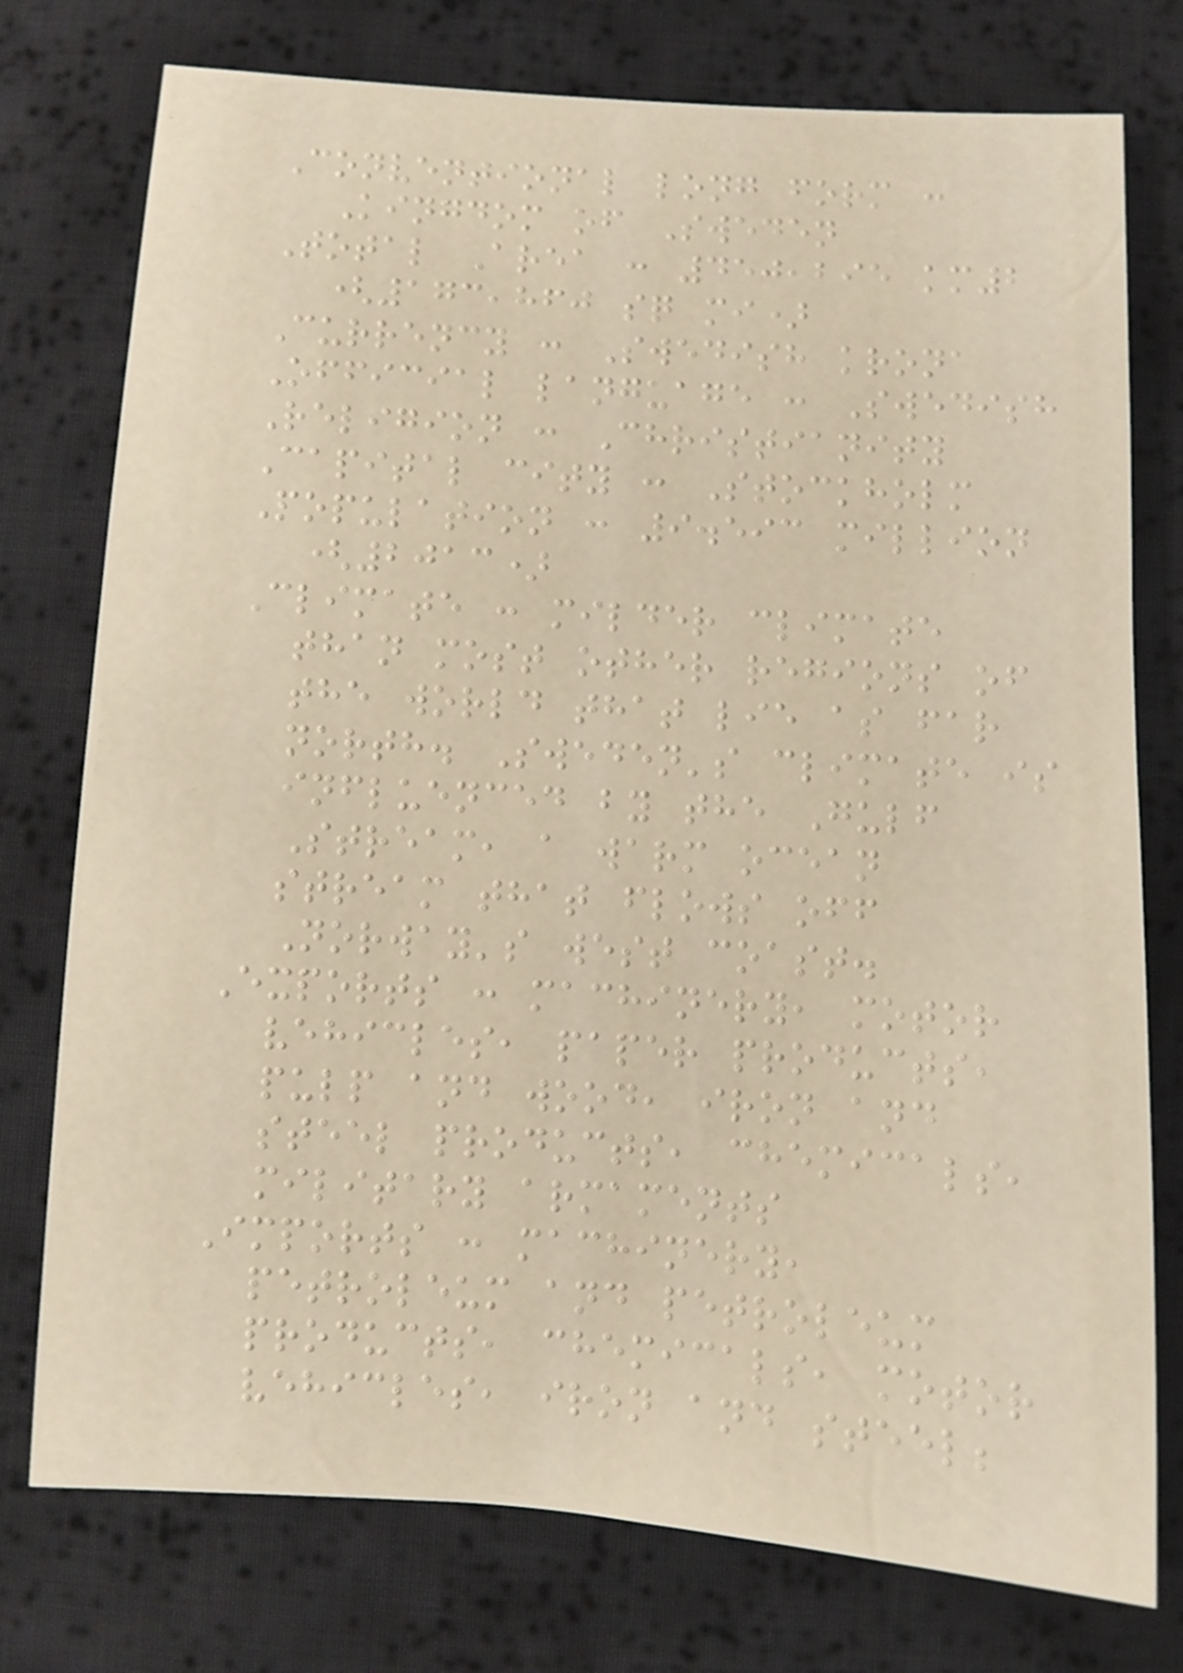Conventional long form :
Kingdom of Sweden
Total Area : 450,295 km2
(173,860 sq mi)
Currency : Swedish krona
Official language : Swedish
Religion : Christianity
Capital city : Stockholm
Population : 9.593 million
(2013)
Climate : milder climate
than most other regions of
the world that lie as far
north. Sweden's climate is
influenced by the Gulf
Stream, a warm ocean
stream that flows off
Norway's west coast.
Exports : machinery, motor
vehicles, paper products,
pulp and wood, iron and
steel products, chemicals,
military armaments
Imports : machinery,
petroleum and petroleum
products, chemicals, motor
vehicles, iron and steel;
